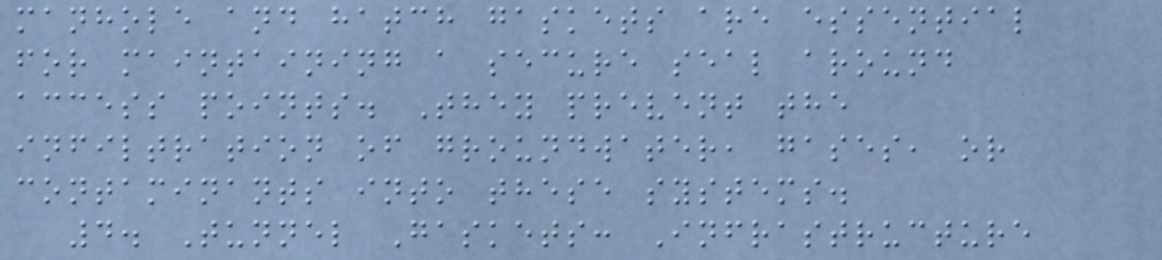manhole and hatch gaskets are essential
for maintaining a secure seal around
access points. They prevent the
infiltration of groundwater, gases, or
contaminants into these systems.
4. Tunnel Gaskets: Infrastructure
